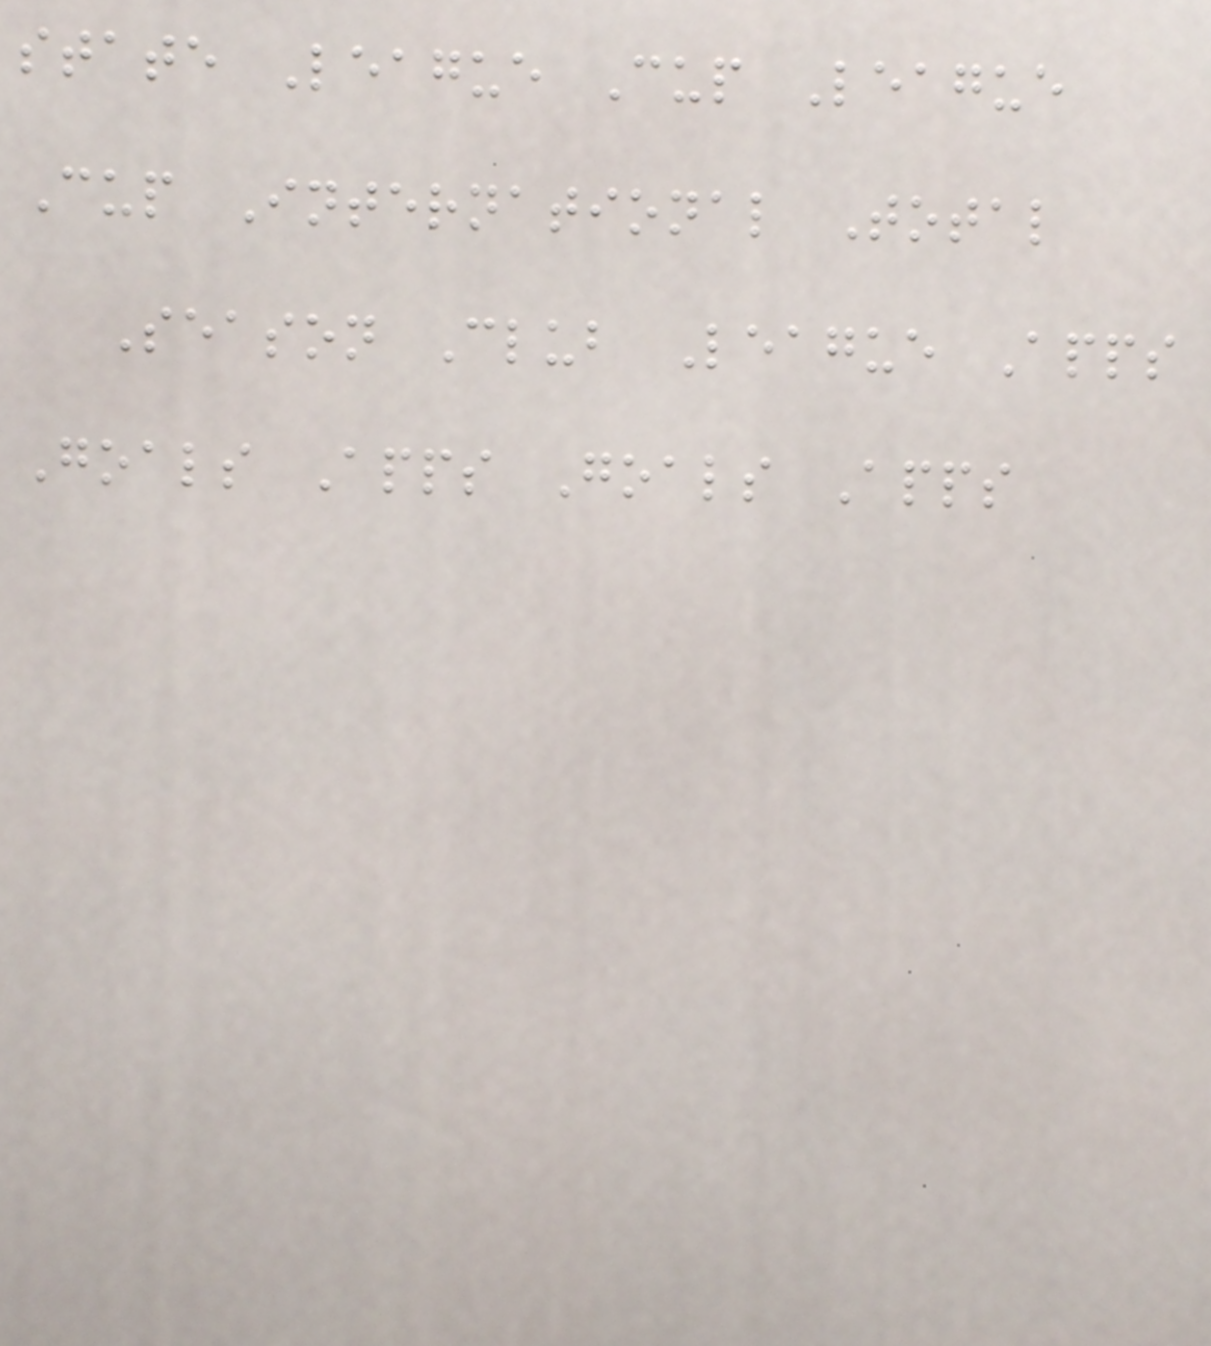state League Cup League
Cup International Total
Season Club League Apps
Goals Apps Goals Apps
